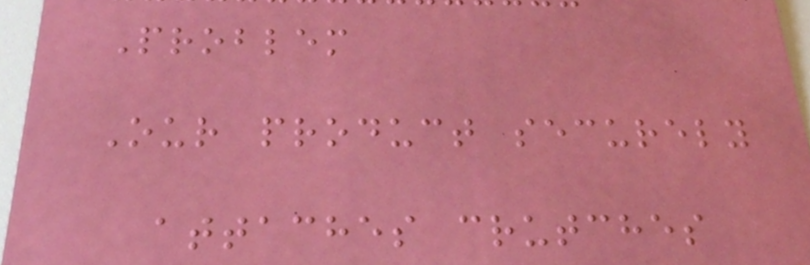Problem
Our product securely
attaches crutches
